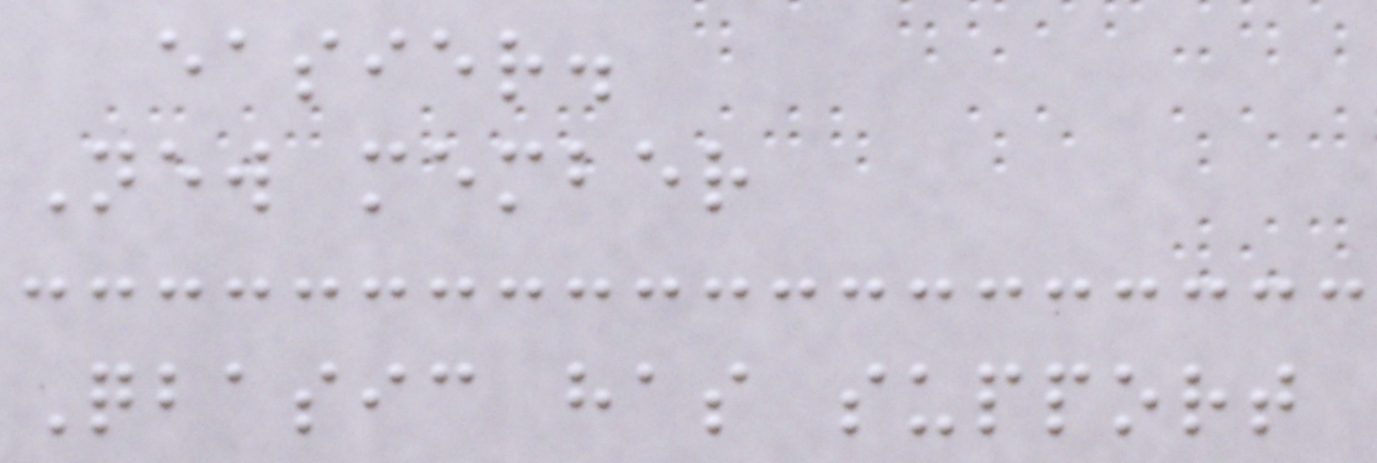easier.
New member
Qbasic has support
